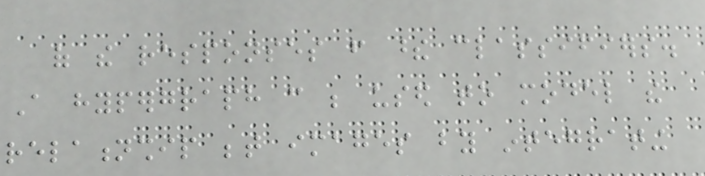of the responses from these classifiers.
A hypergraph can be used to model the
relationship between images by integrating
